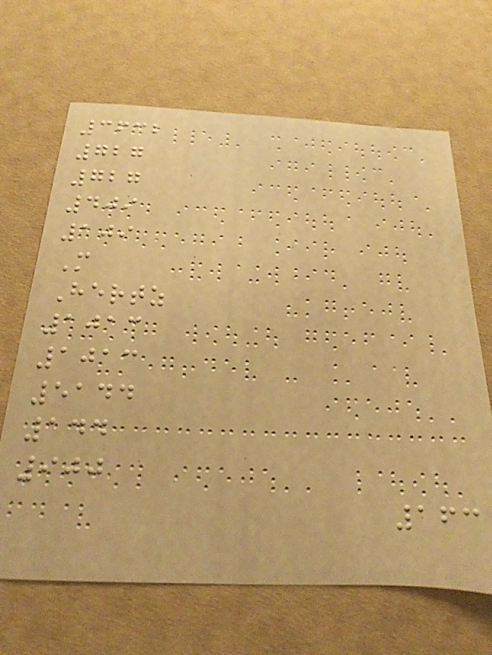3632
727
727
409
109
M
Hertz
1013
1013
5144
144
900
163
